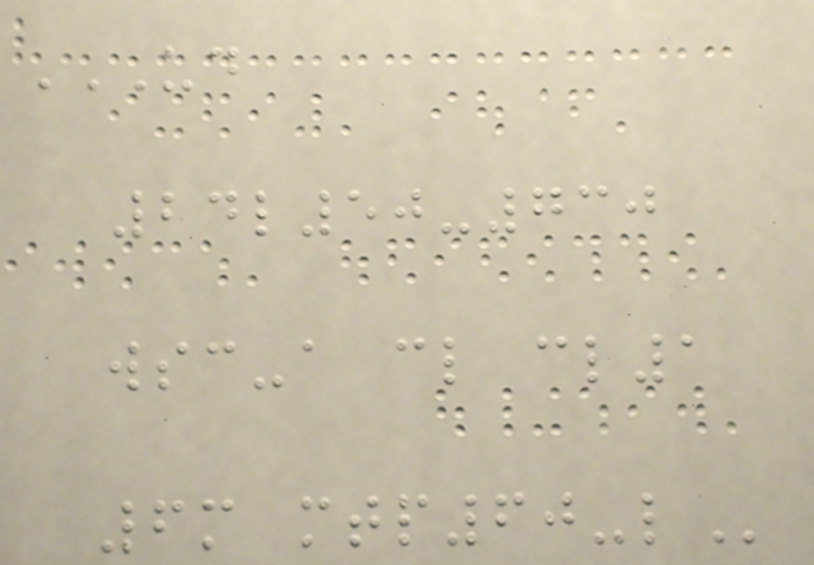UD
24L50-730
WSC-A CL CL1
6M MTP60-L
